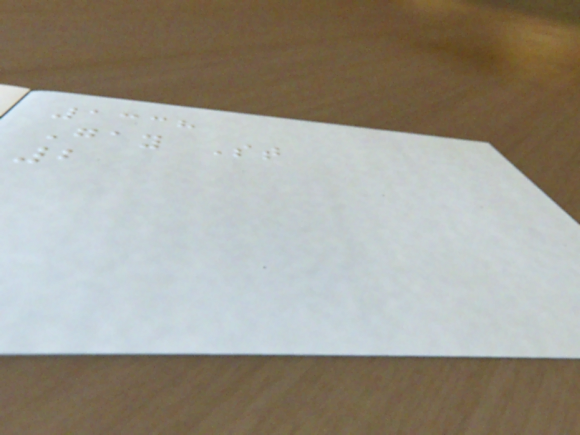1338
Gay St
2
